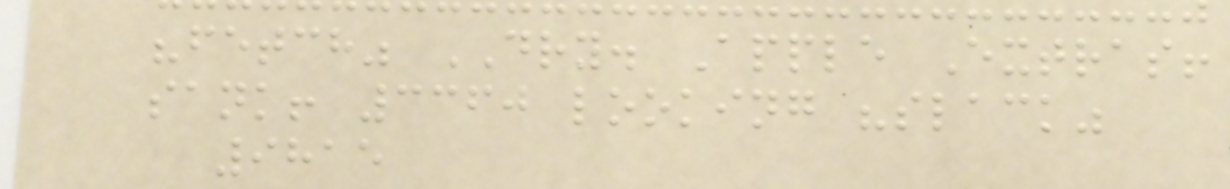"fetch" DRY. Apple Extras!
sank! 3360 looking "slack"
9815
